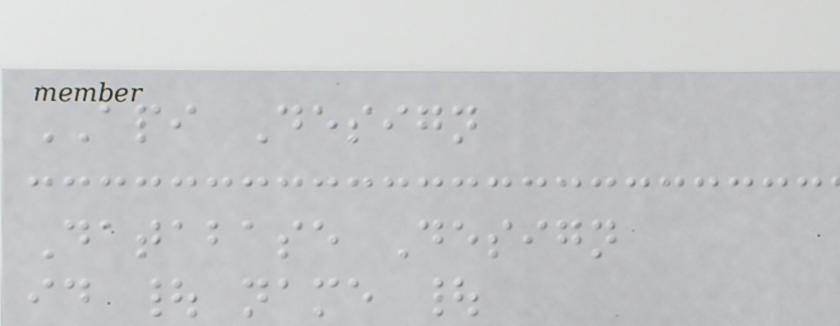API Design
Database Design
id | name |
